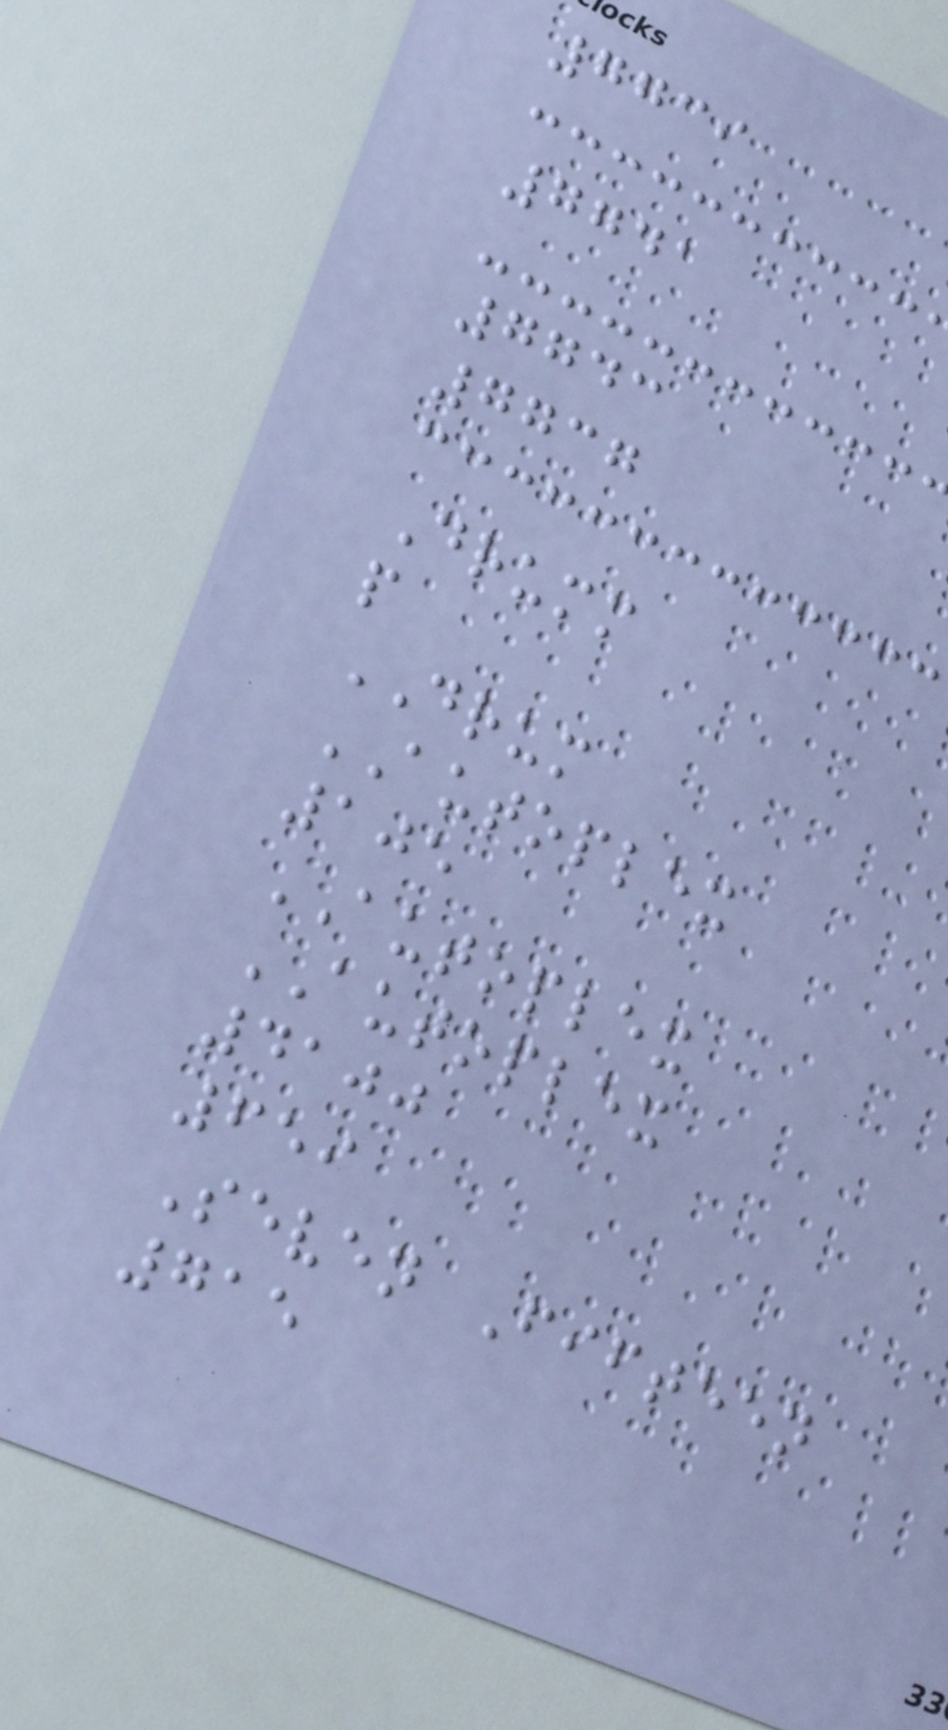7739
7741
7743
7737
Drumm
p
DRUM
AUTOPLEX
105
AUTOPLEX
AUTOPLEX
4100
659
Seven Fifteen
715
